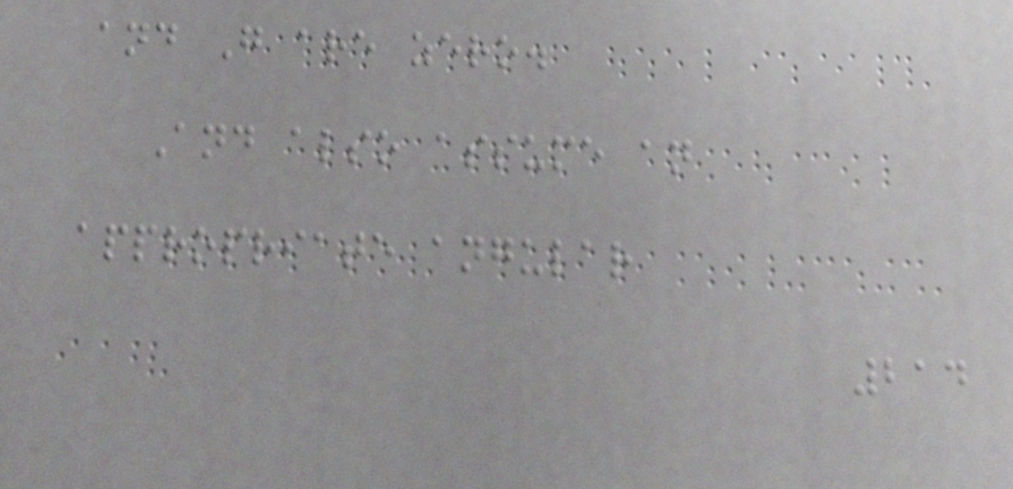and G are zero.
And also assume an
appropriate angular
214
